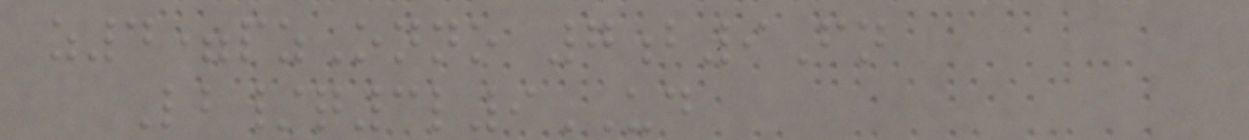z4=pzOnno 7b9Fn
Lb/q3l9UD
